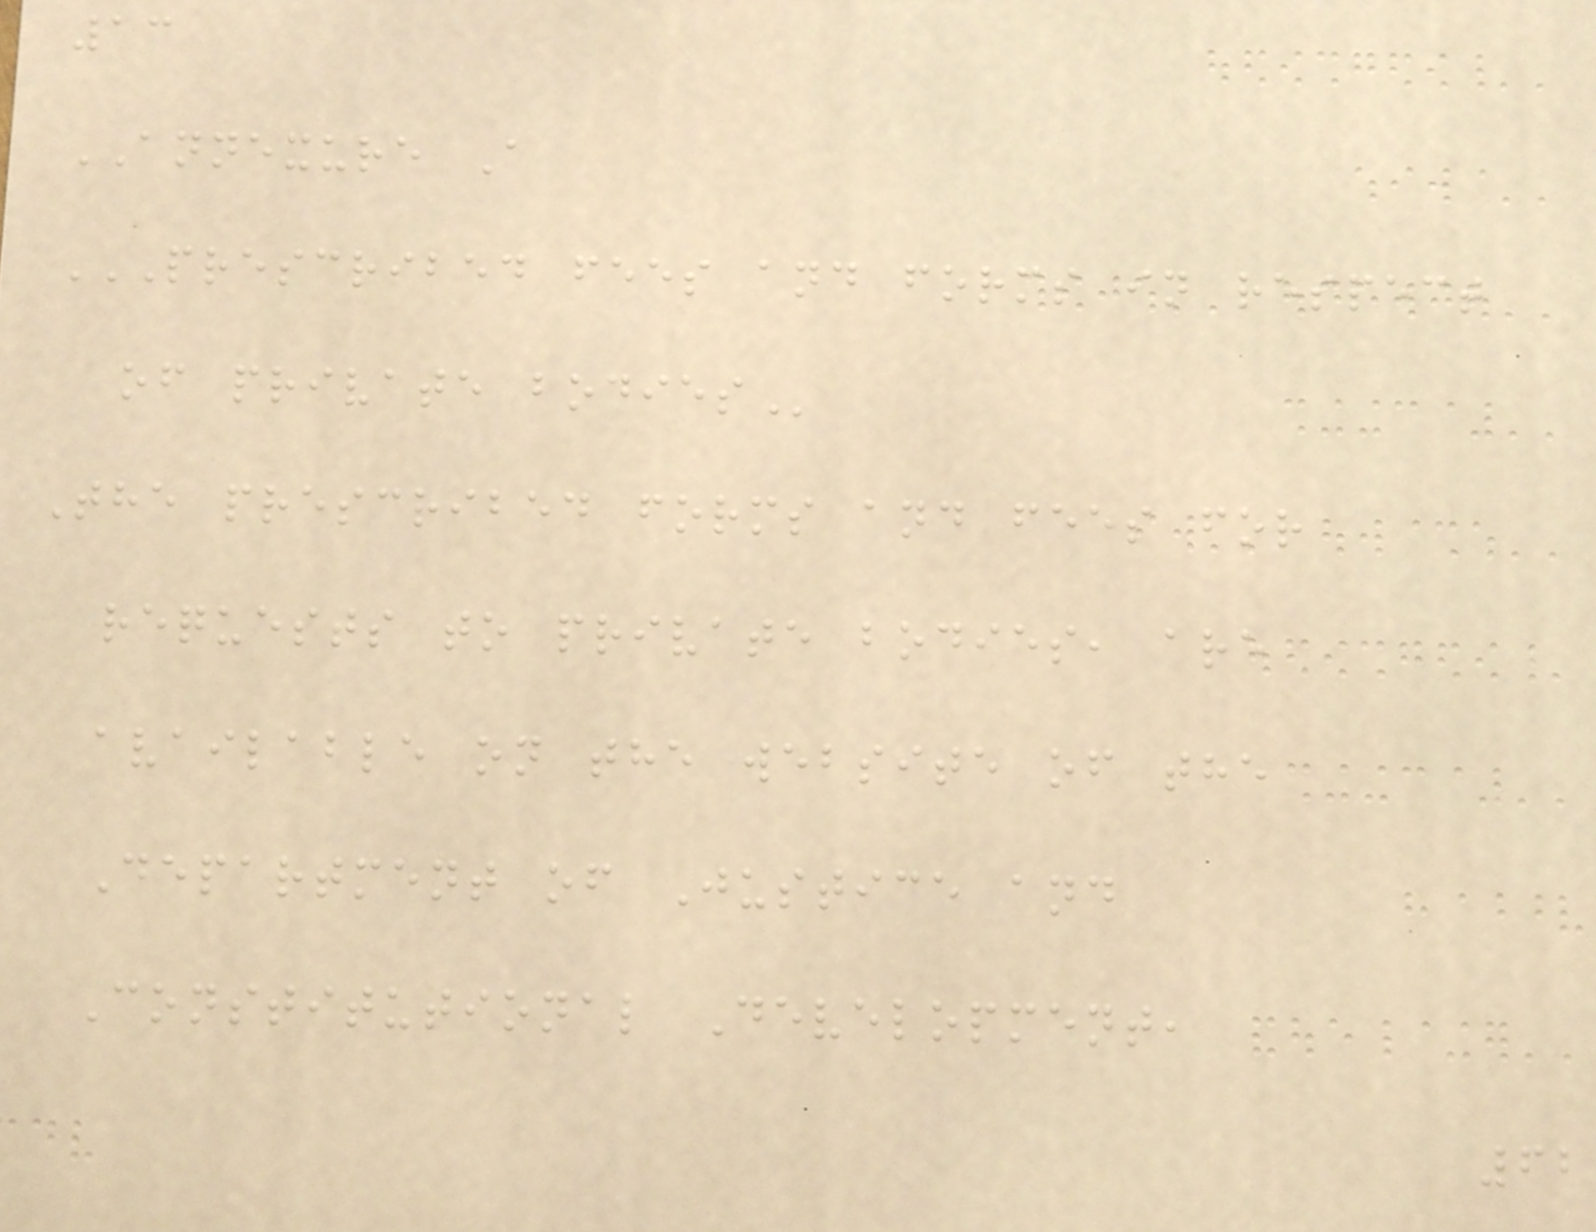13
ANNEXURE A
PRESCRIBED FEES AND FORMS IN RESPECT
OF PRIVATE BODIES
The prescribed forms and fees for
requests to private bodies, are
available on the website of the
Department of Justice and
Constitutional Development,
62
